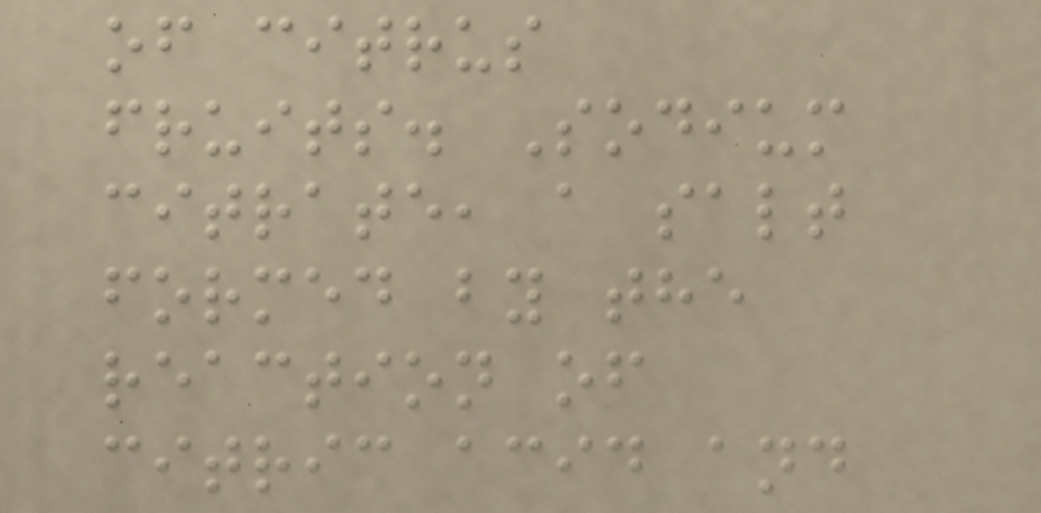of citrus
fruits. Sodium
citrate, a salt
formed by the
reaction of
citric acid and
